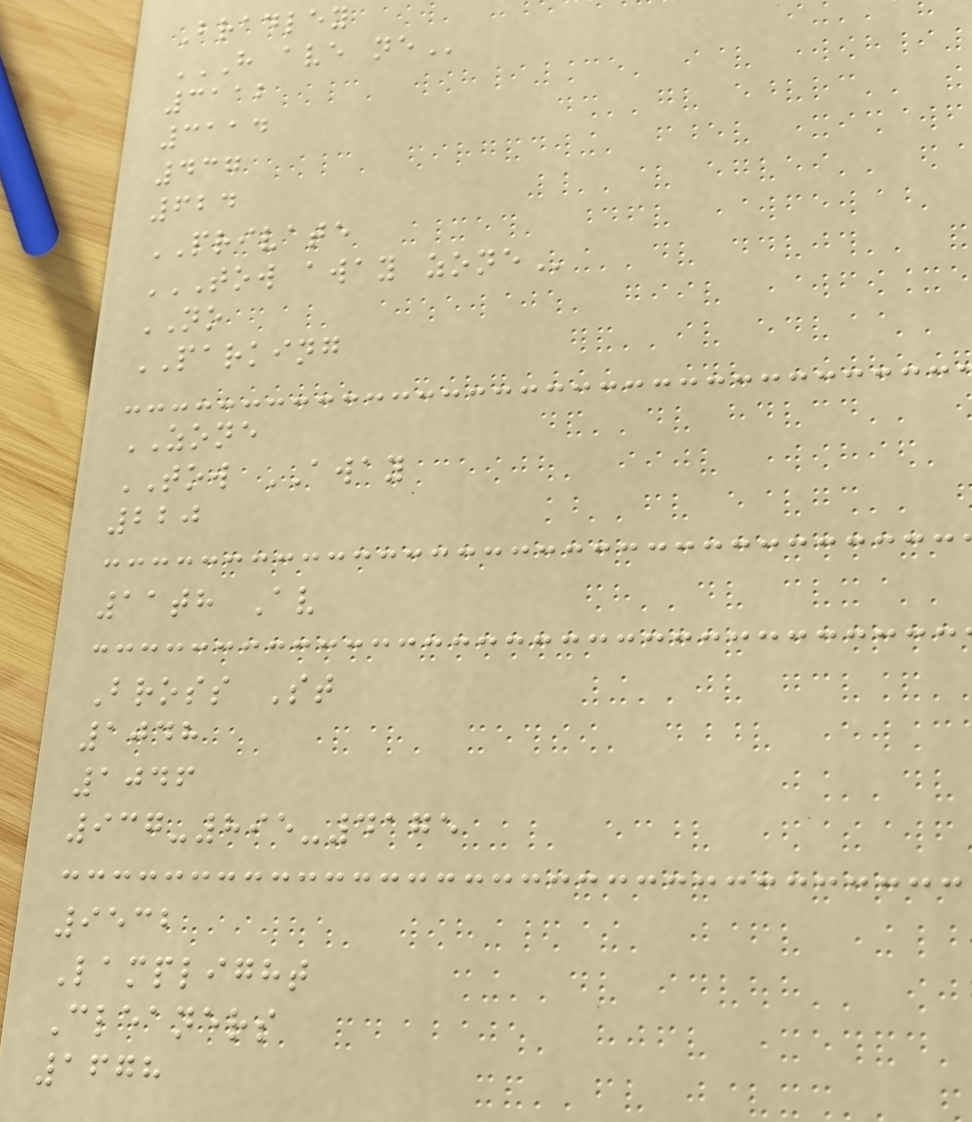Bradley
H AVE NE
3112
3114
437
624
PRIVATE
TOW AWAY ZONE
NO
PARKING
ZONE
TOW AWAY
220
11th Av
Bross St
1048
1046
937-895-4175
9532
Lamplight
Cleaners
1678
